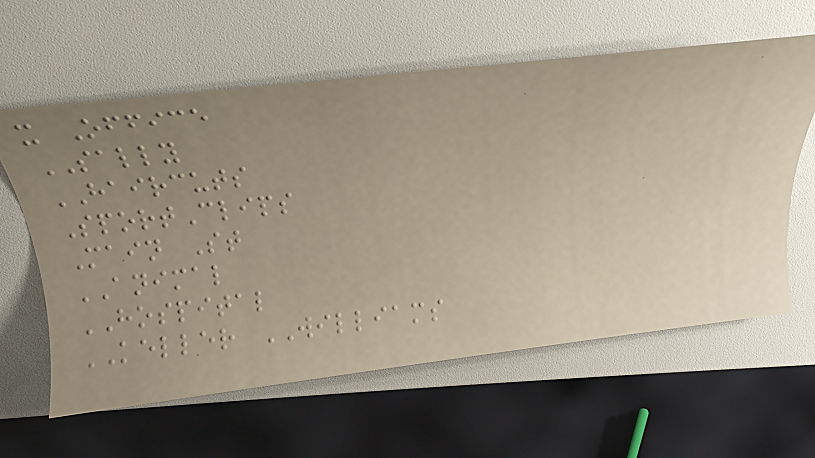x Office
SALLY
HAIRCUTS
SportClips
Main St
ANIMAL
HOSPITAL
KELLER WILLIAMS
